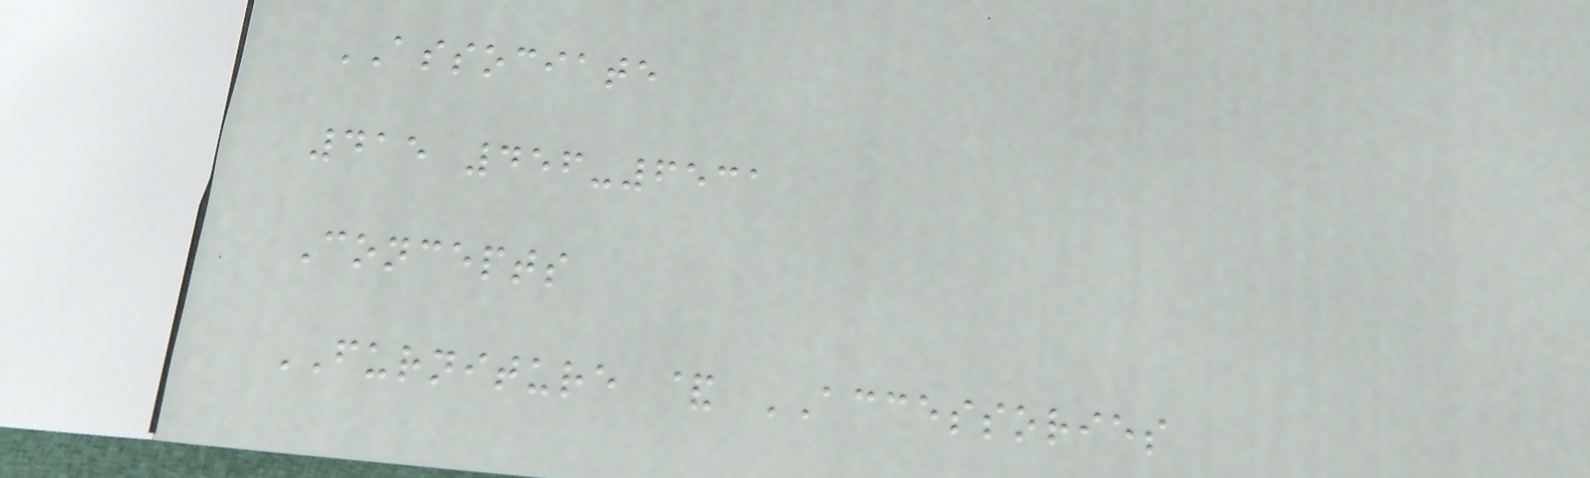ASSOCIATE
415 456-6531
Concepts
FURNITURE & ACCESSORIES
